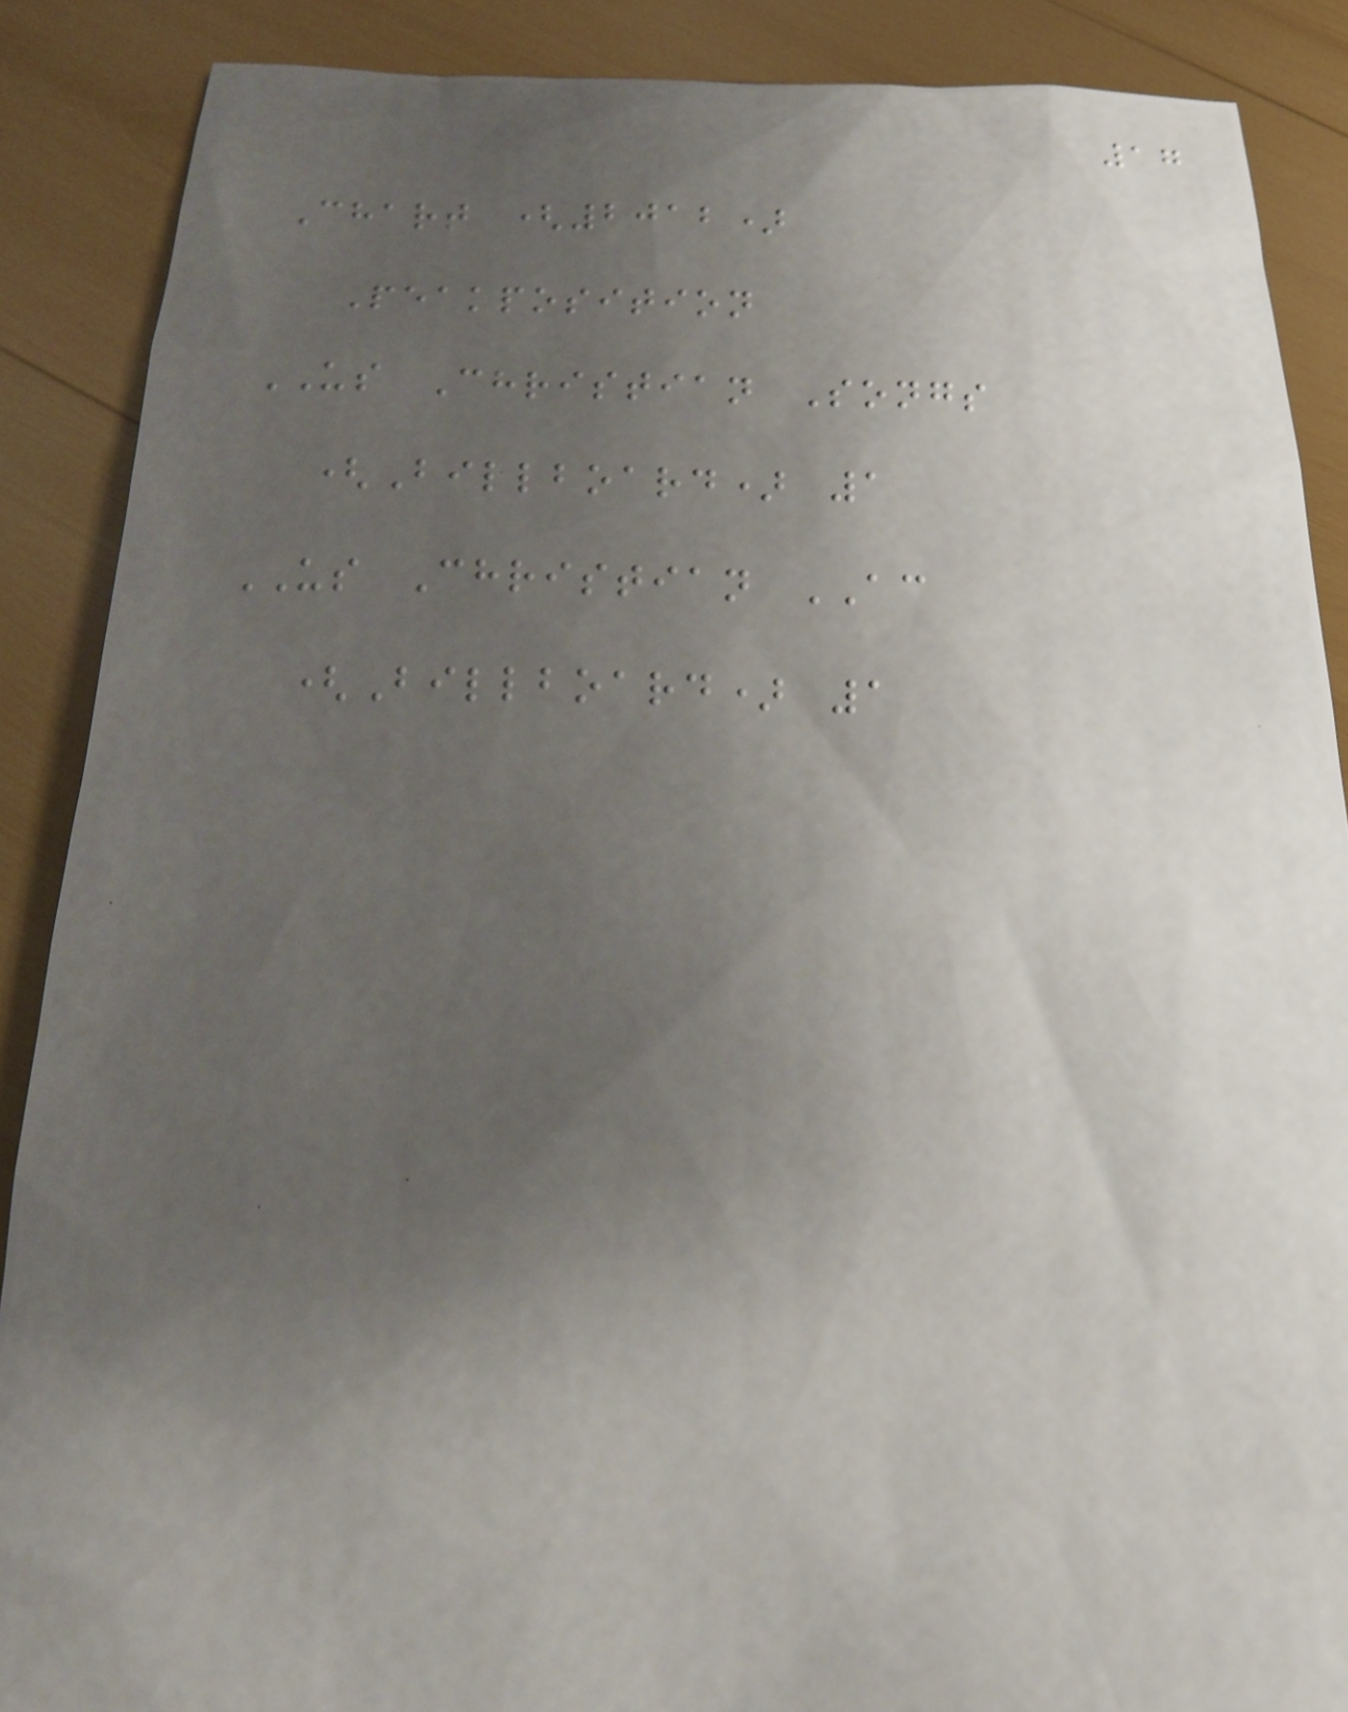17
Chart (2012)
Peakposition
US Christian Songs
(Billboard) 1
US Christian AC
(Billboard) 1
